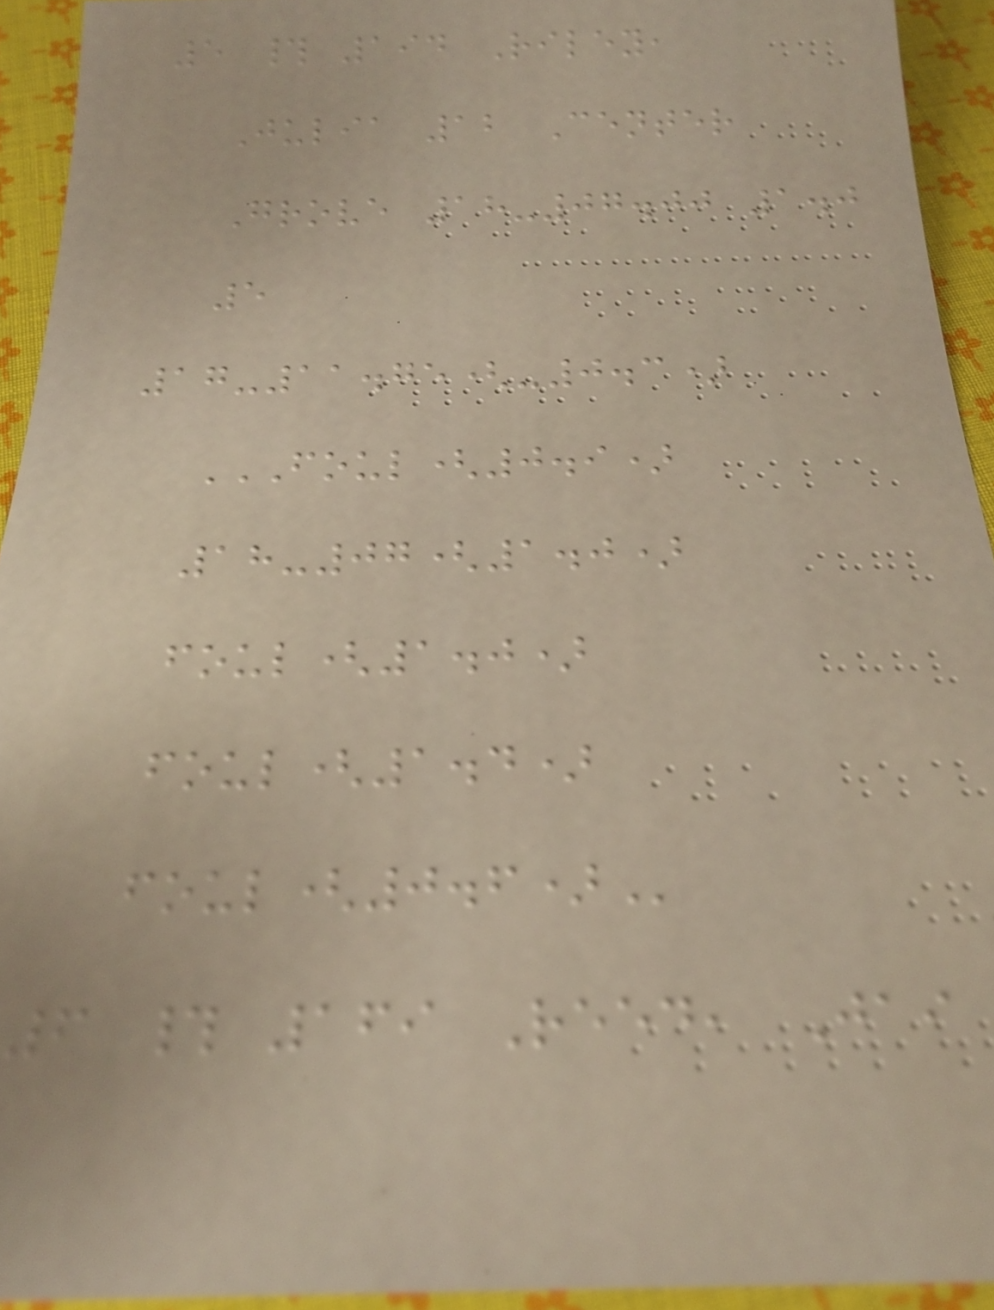5 # 194 Riley,
Julia 12 Center
Grove 18-07.00 1.0
5
17-11.75(-0.3)
FOUL(0.9)
18-07(1.0)
FOUL(1.0)
FOUL(1.4)
FOUL(0.6)
6 # 169 Reed, Jai
